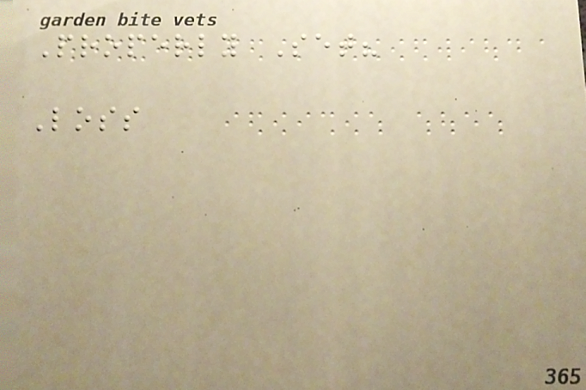Properly Set?
Loss
